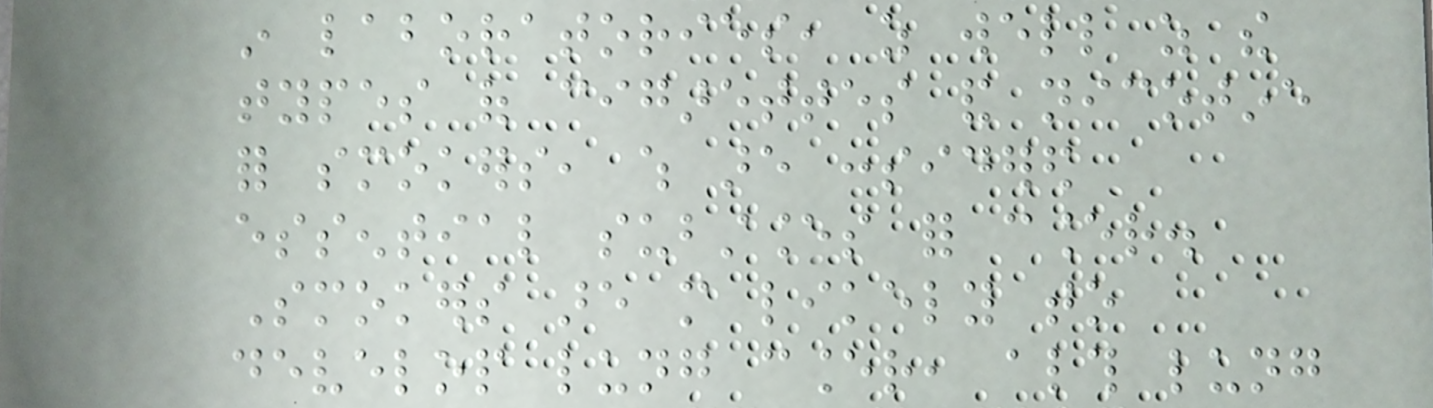in laboratories, as well as the
types of cigarettes and nicotine
for smokers, which are considered
essential substances for cancer.
Smokers are more likely to
develop lung cancer, although lung
